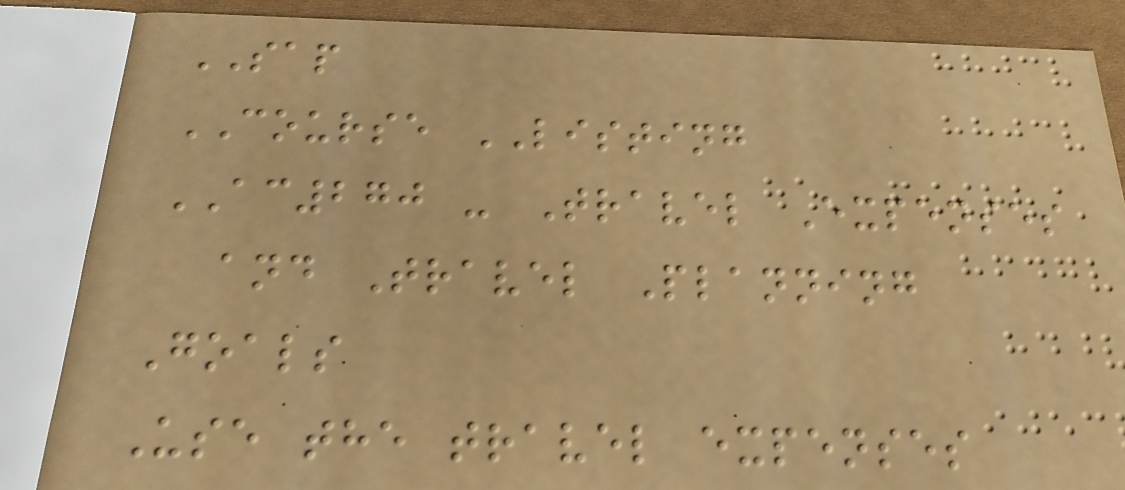SAP
COURSE LISTING
AC270 - Travel Expenses
and Travel Planning
Goals
Use the travel expenses
